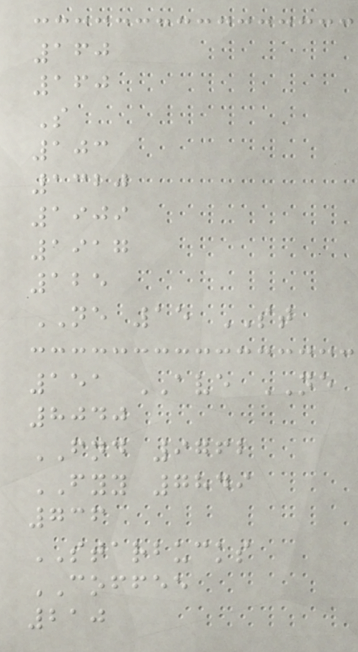160
160
S
103
1320
1909
1917
125
NE 15 ST
151 AVE NE
8040
FND 9762
FYY 7849
736
STARBUCKS
COFFEE
210
